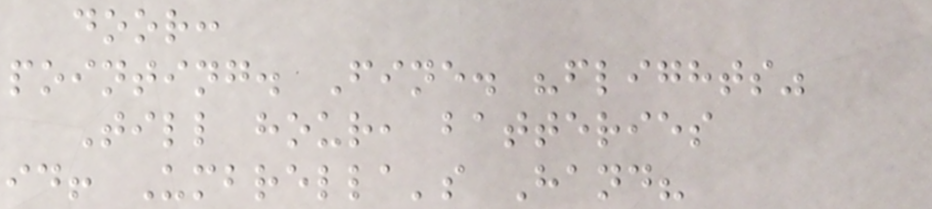door:
pointing. Fine. "flights"
Till hour, batteries
id! Umbrella's Hand?
